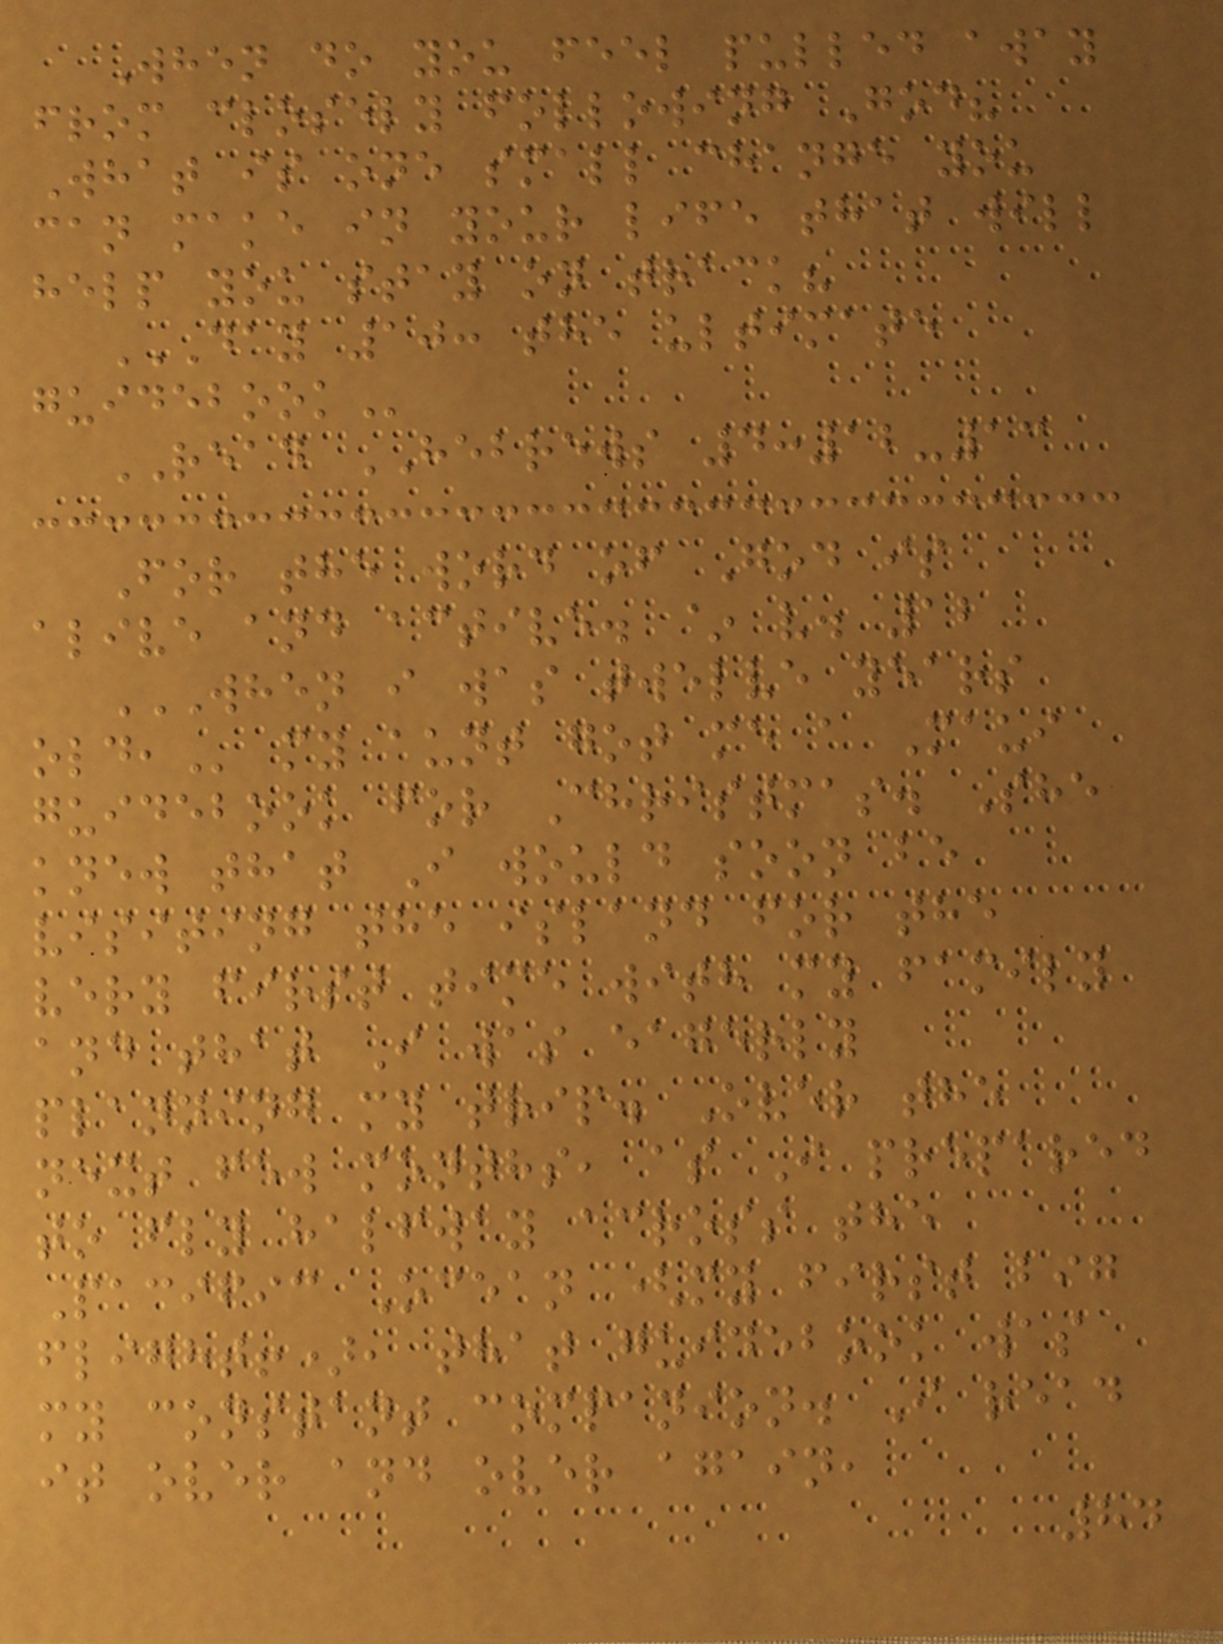When do you feel pulled away
from closely following God?
What is one small change you
can make in your life that will
help you stay on track?
DAY 10: THE ULTIMATE
GUIDEBOOK
READ HEBREWS 4:12-13
For the word of God is
alive and active. ~ v. 12
WHEN I WAS TWELVE YEARS
OLD, my aunt got me a Maui
guidebook for Christmas. She
knew that I would soon be
visiting the island for the
very first time with my family
and that I was eagerly
planning my trip. Over the
next few months, as I prepared
to fly halfway across the
Pacific Ocean (my first big
flight!), that guidebook was
my constant companion. I read
it over and over again,
84
